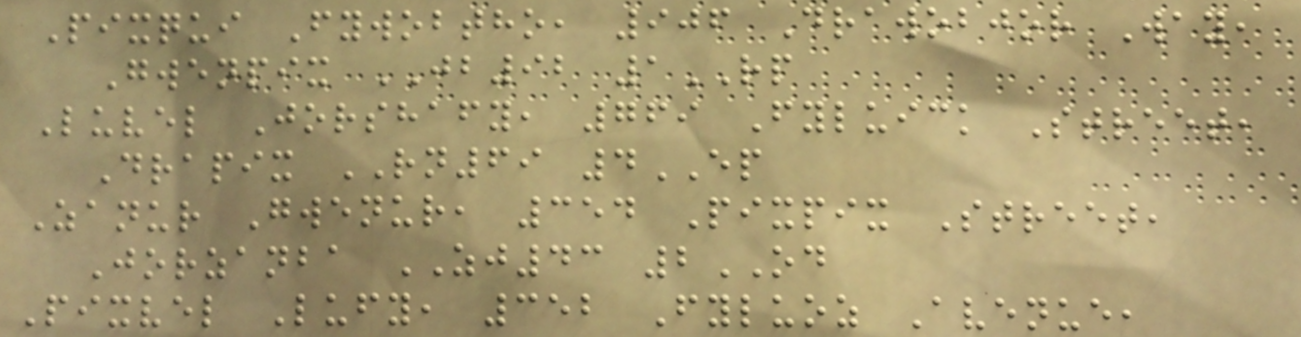Pixqui Fywobtho, 906 Drawobjor Way,
Gwenpix JB92 1RP
Luvel Jorshafy, 769 Fyluick Street,
Drapix RN69 4EP
Zanur Gwenur, 354 Pixpix Street,
Jorzanba ZJ43 2OD
Pixvel Lufy, 352 Fyluoz Avenue,
